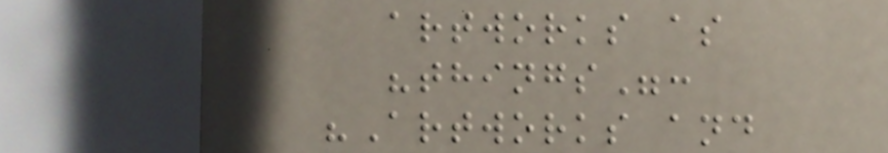artworks as
"things":
"Artworks and
